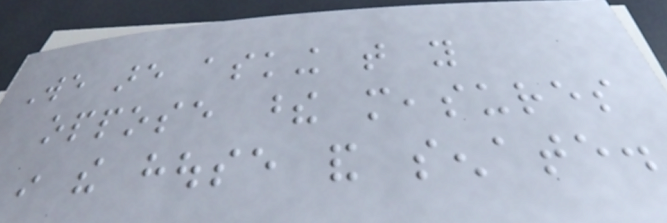We are asking that you
oppose these measures
in the house and senate.
